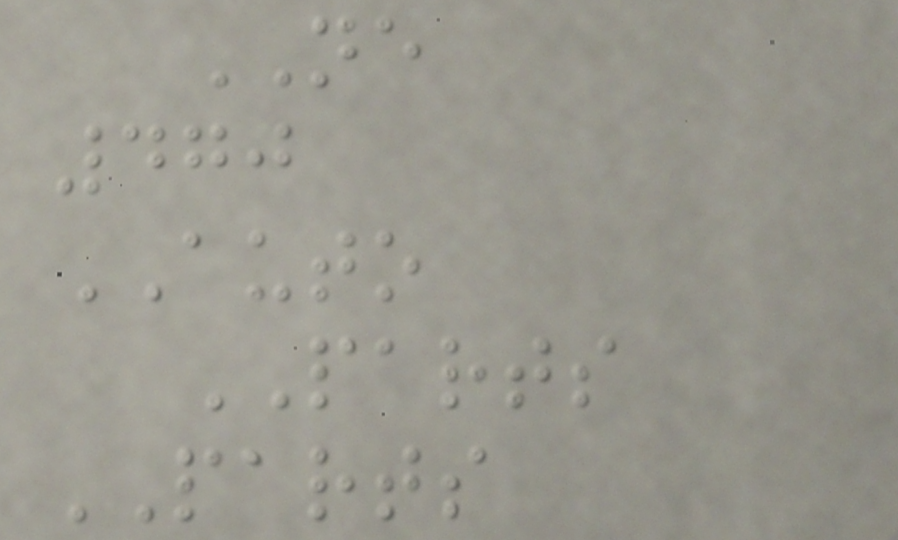NE
470
AUTO
PARTS
PARTS
